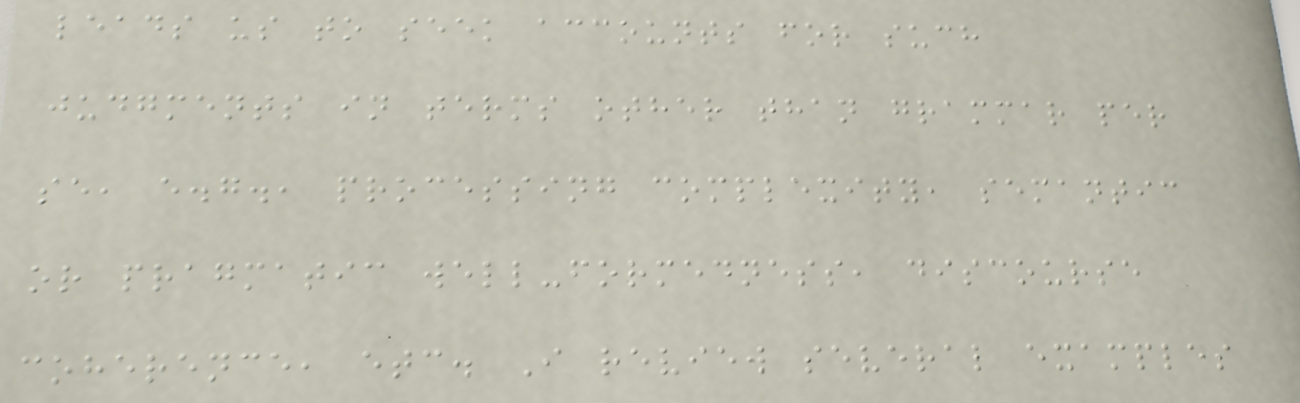leads us to seek accounts for such
judgments in terms other than grammar per
se, e.g., processing complexity, semantic
or pragmatic well-formedness, discourse
coherence, etc. I review several examples
